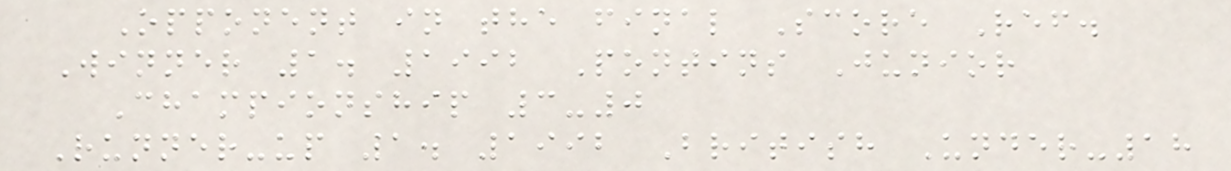Opponent in the final Score Ref.
Winner 1. 1992 Pontins Junior
Championship 3-0
Runner-up 1. 1992 British Under-18
